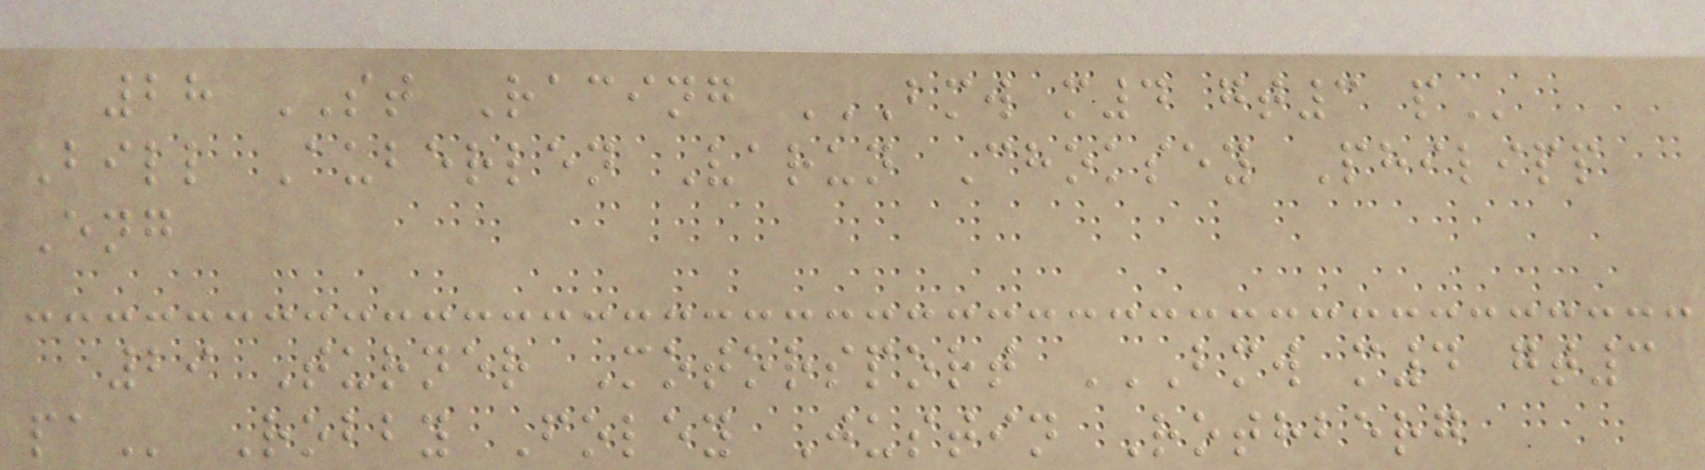28 ST Racing BMW M4 GT3 P
Bill Auberlen Varun Choksey Philipp
Eng
29 Turner Motorsport BMW M4 GT3
PA Robby Foley Justin Rothberg
